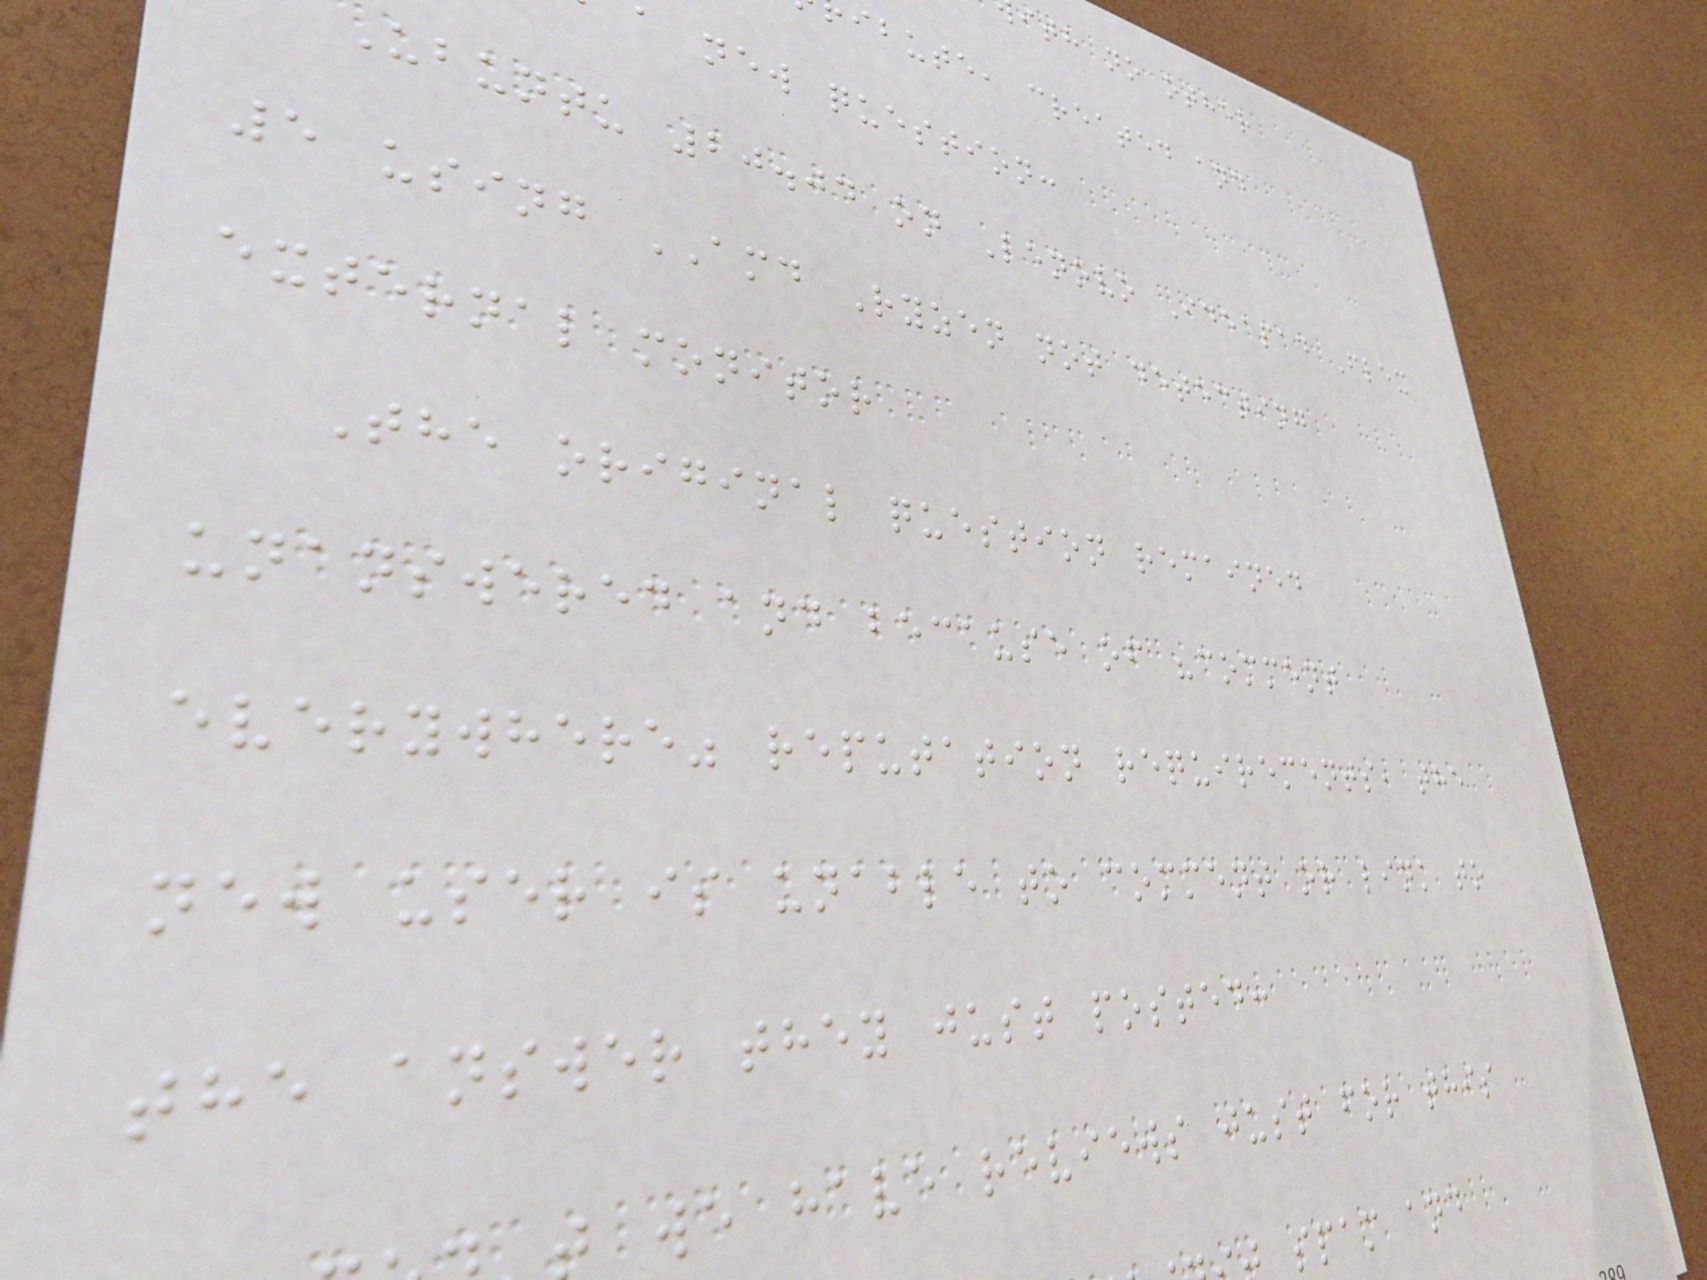ith no other
ibute, created and
a new question:
Ubuntu 20.04 on Lenovo Ideapad Flex
5 using AMD Ryzen not detecting
external monitor
The original question remained
unanswered and because of "comment
everywhere" reputation requirements, the
new user is unable to comment or link to
the answer they just posted:
we have reviews just for this
